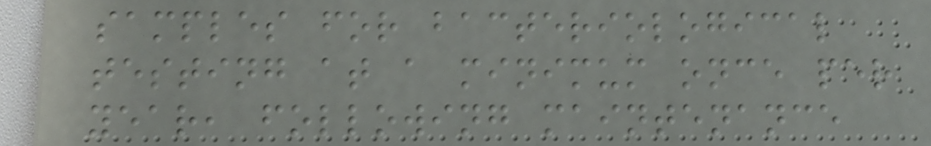samples for bacteriological
testing at a minimum once per
year, following maintenance
